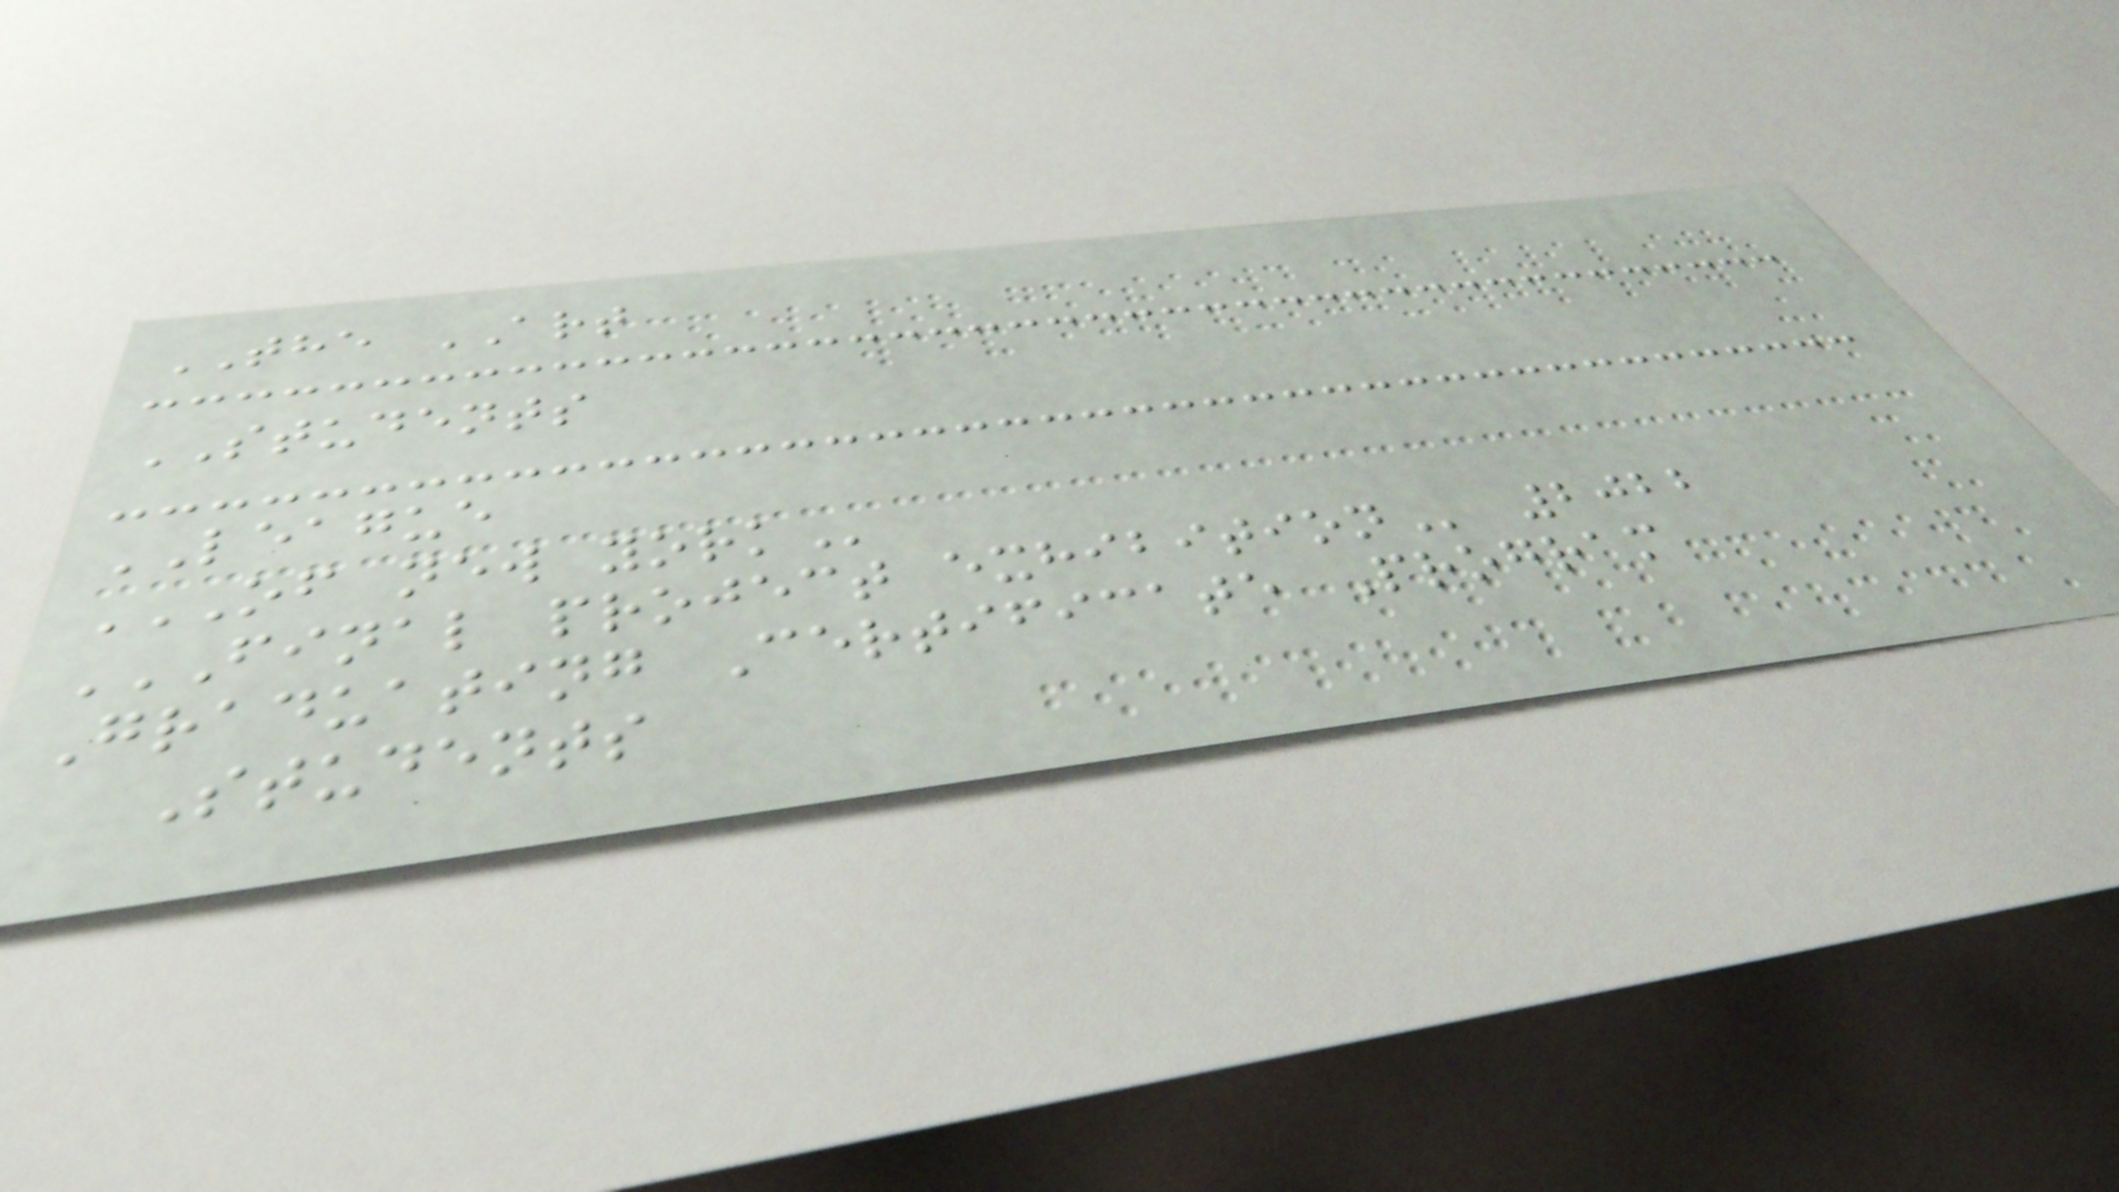THE ART
STUDENTS
LEAGUE
OF NEW YORK
FINAL PROJECT EXHIBITION 2022
Graduating Certificate Program
Students
